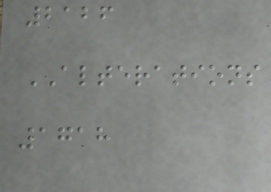2126
ALTERATIONS
1718
